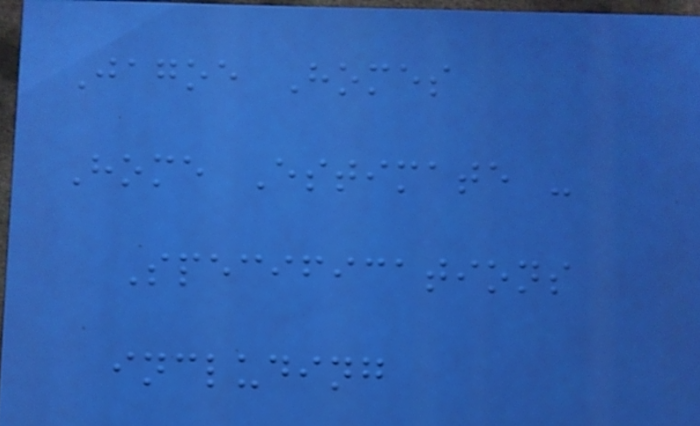Jagoe Homes
Home Estimate -
Specifications
including
